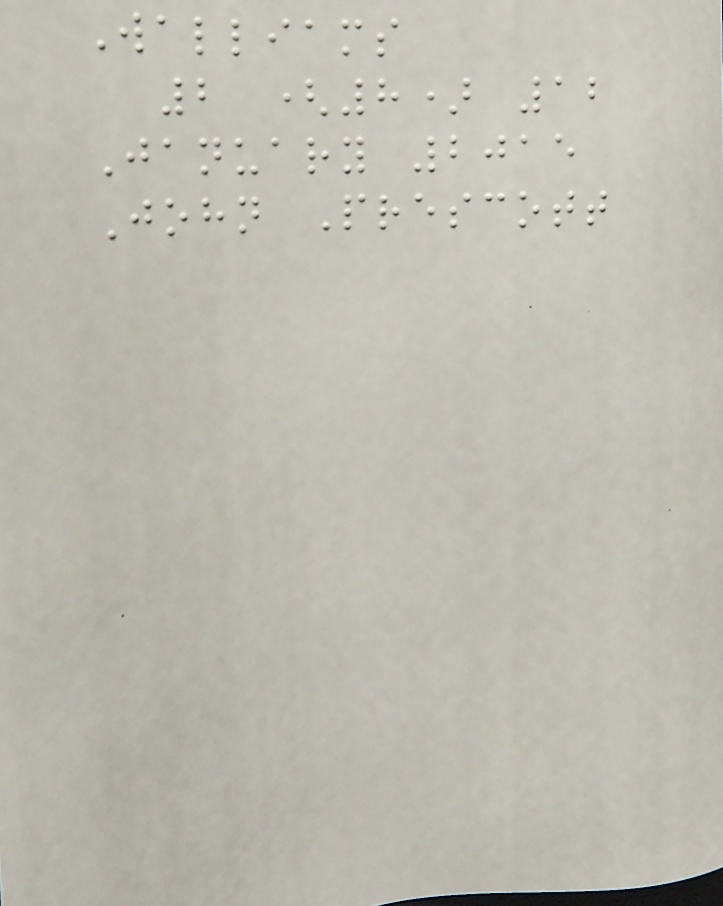Walliams
2 (8) 12
January 2015
John Prescott
